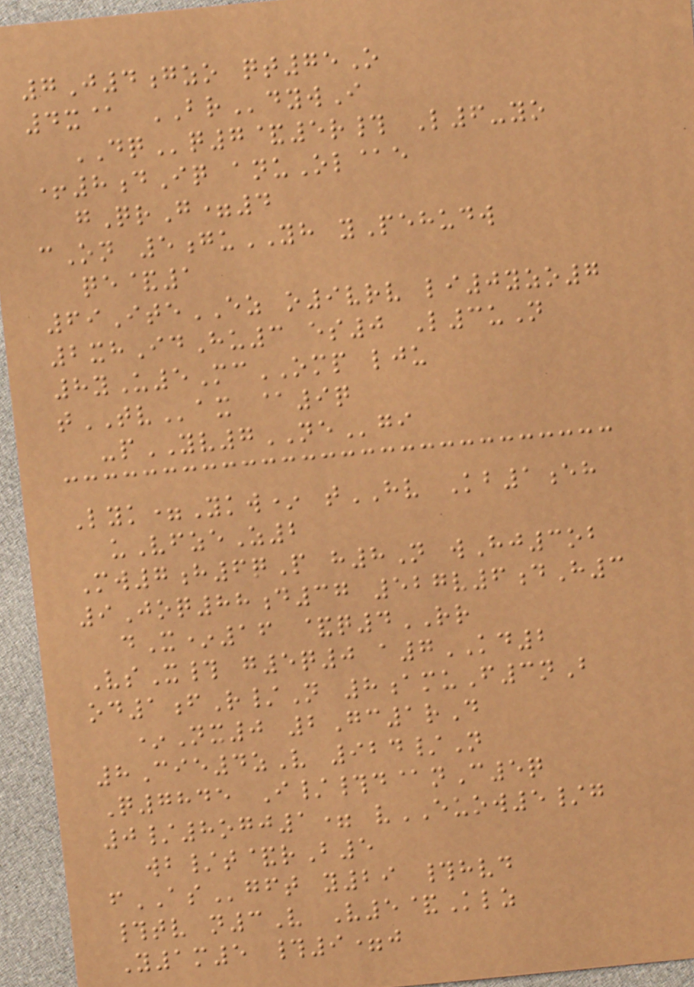7J4gzo qt75O
4x@ BRdywI
DQq7&5r# L6-yo
+8dIq anuOl@e
gQrG=4
cOn 5guYH yPehudw
qe&1
69IteEZ o9vrv li0yzo7
2xhIdHu3 es0 L3uN
8yU5McOMP lju
tTVax @9q
-pYV7NEgi
Lyk=Ykw* tHV Kb1eh
uVfzeZ2
Mw7h6qP h8N wHj3ob
9Joq88d37 527v6dH3
dX*16 &q4RR
VsX# g5q0 a7KD2
od1fR/N 8amuF3nB
*Nx0 2Gc1rD
8Cie4zV 924/N
Q7845 I/#d@nC5q
0/8ogj1= vEUOW5/g
wb/t&rB5
fASgft y29 #hvd
#tv n3V V5&Klz
Y1m5 #9=j
